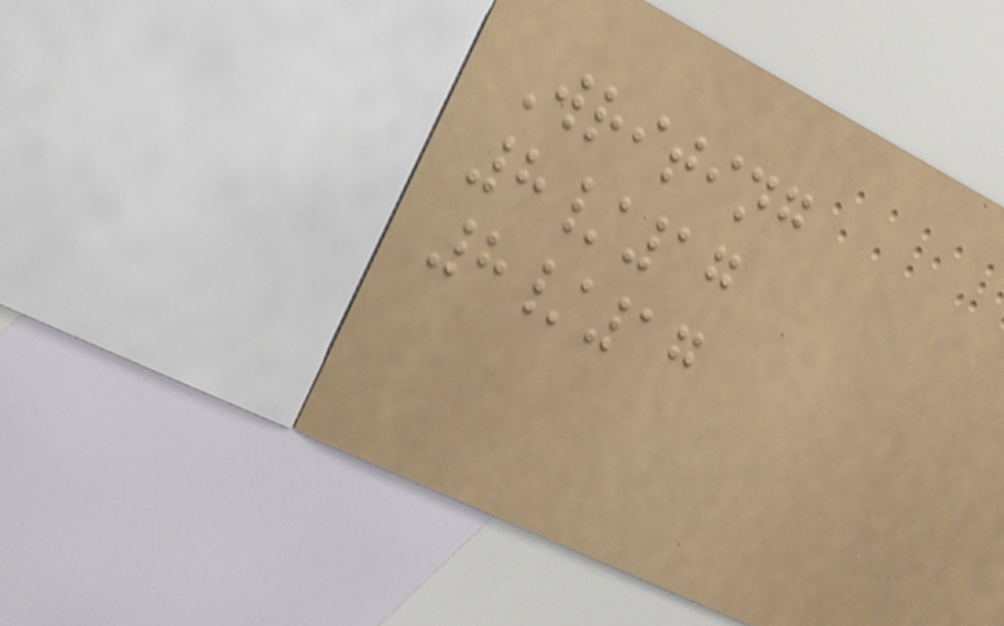Writing
8/17
8/17
